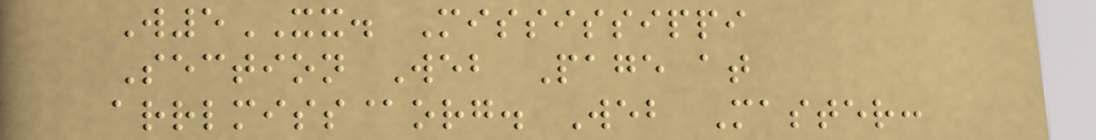W5XX. Mississippi
Section Web Page at
arrlmiss@org. Web Master:
